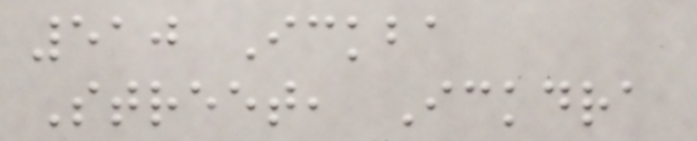510 Ickba
Street, Ickdra
